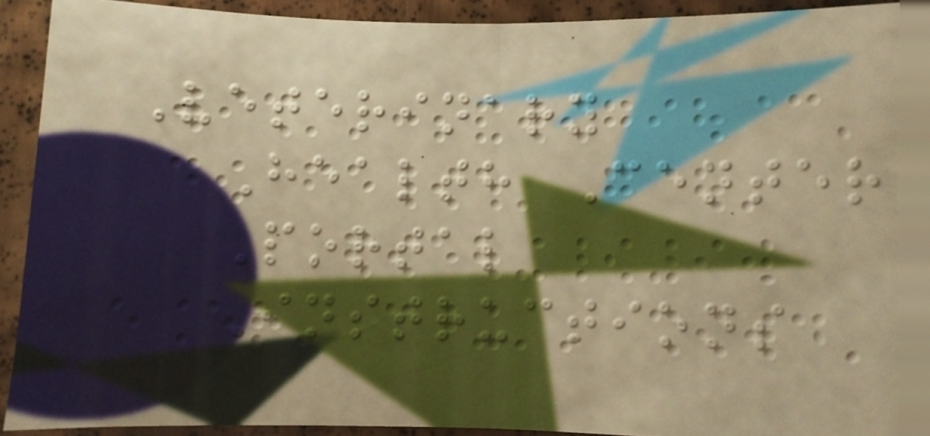Veterinary
Health Center
Portal
Instructions
